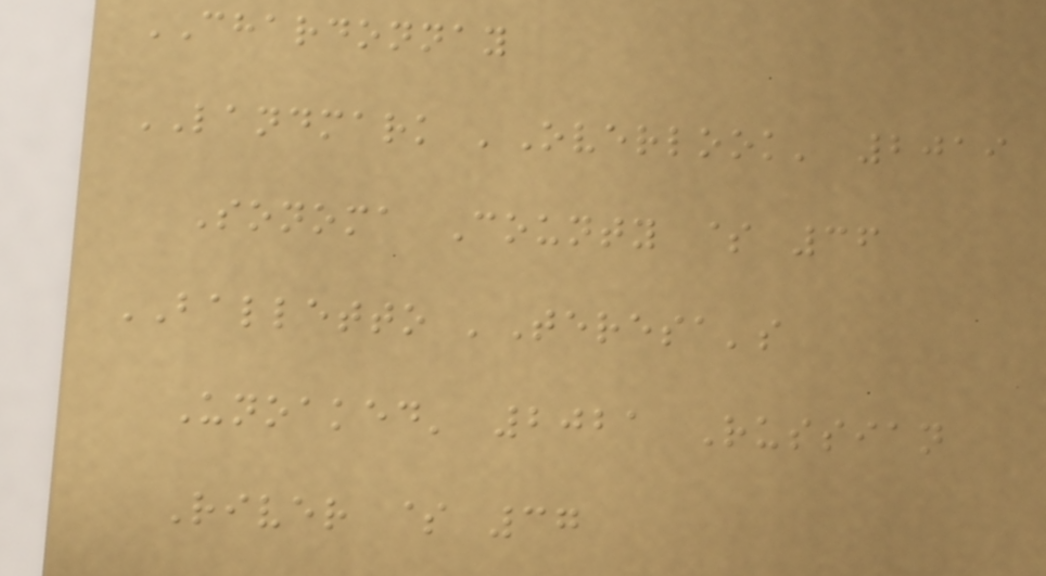CHARDONNAY
LANDMARK 'Overlook' 2019
Sonoma County $ 36
BALLETTO 'Teresa's
Unoaked' 2021 Russian
River $ 37
